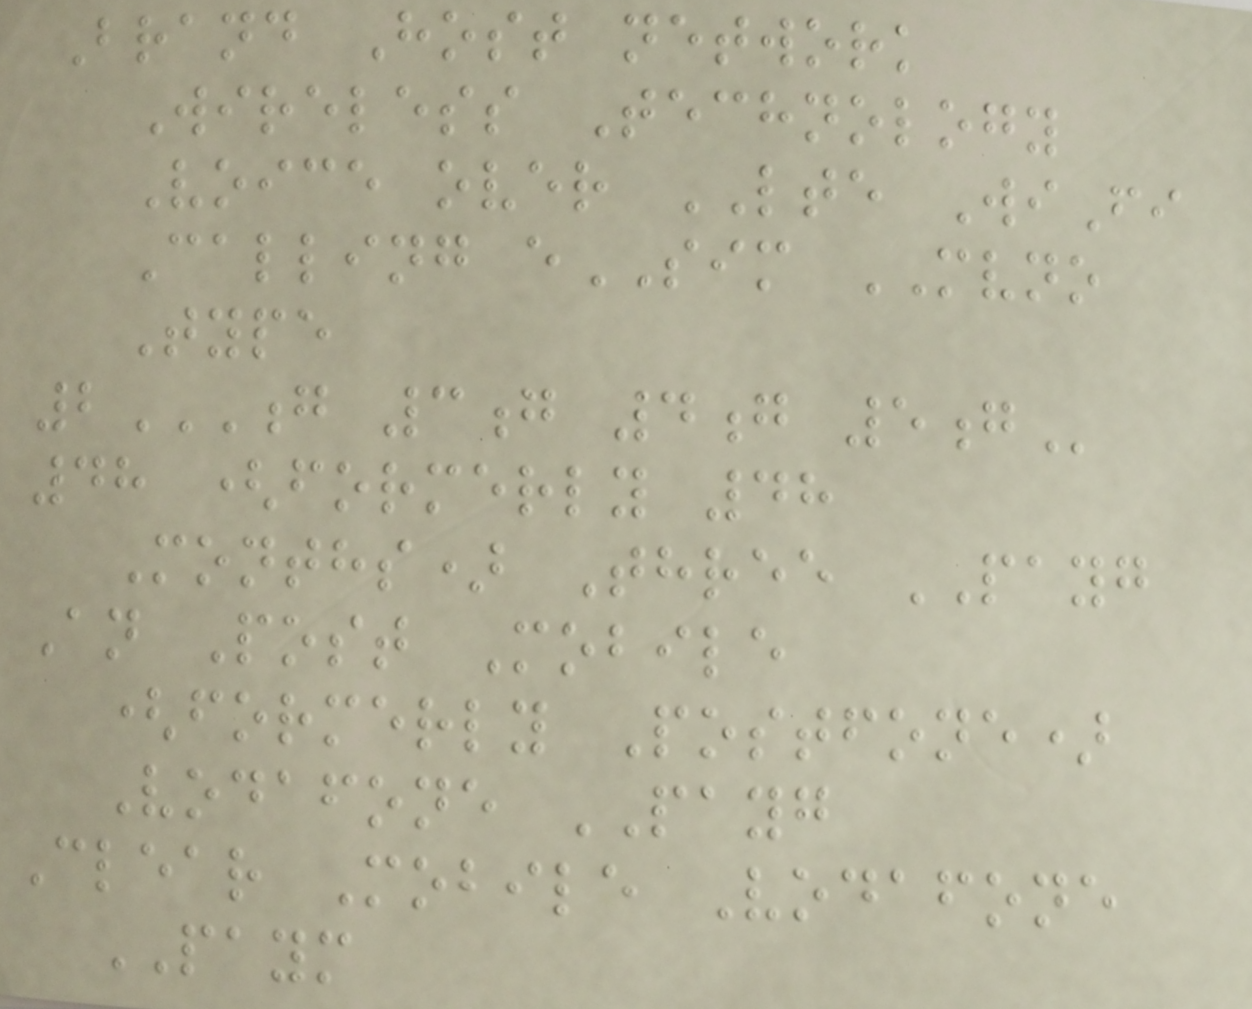Brand Host network
Wireless Technology
Voice over LTE WiFi
Calling eSIM MVNO
Type
2G 3G 4G 5G
48 (formerly 48
Months) Three PAYG
An Post Mobile
(formerly Postfone)
Vodafone PAYG
Clear Mobile Vodafone
PAYM
